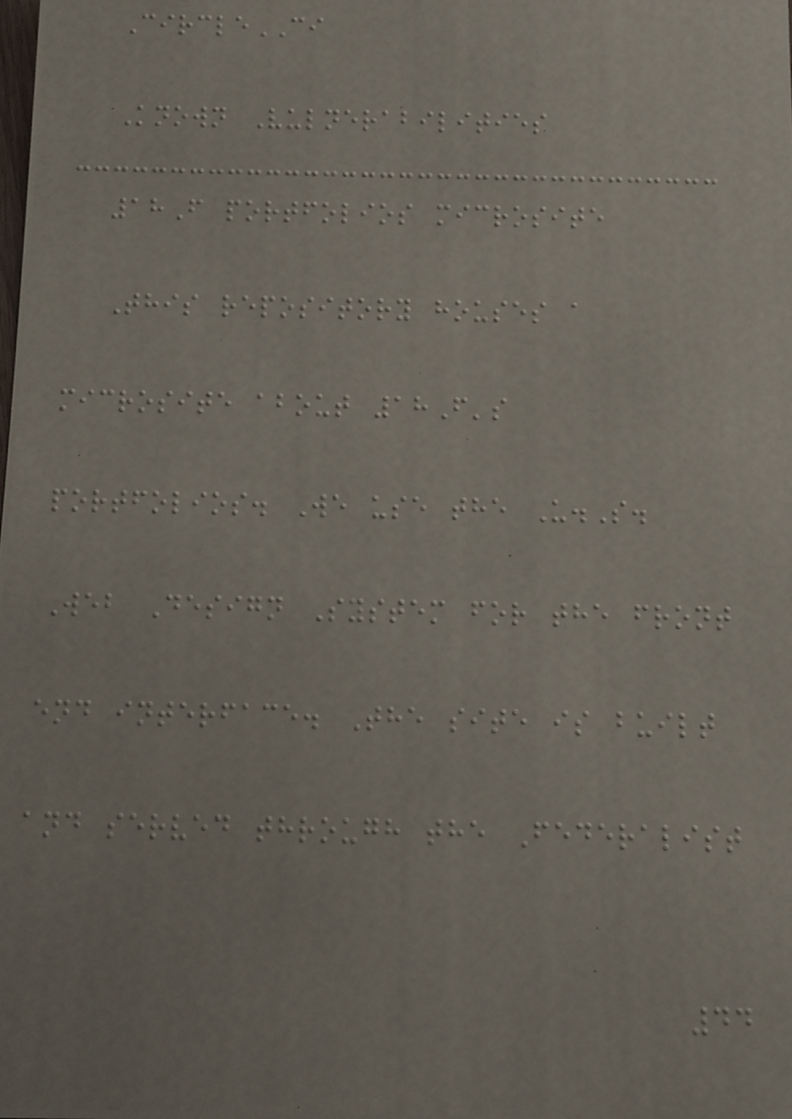CircleCI
Known Vulnerabilities
18F portfolios microsite
This repository houses a
microsite about 18F's
portfolios. We use the U.S.
Web Design System for the front
end interface. The site is built
and served through the Federalist
44
